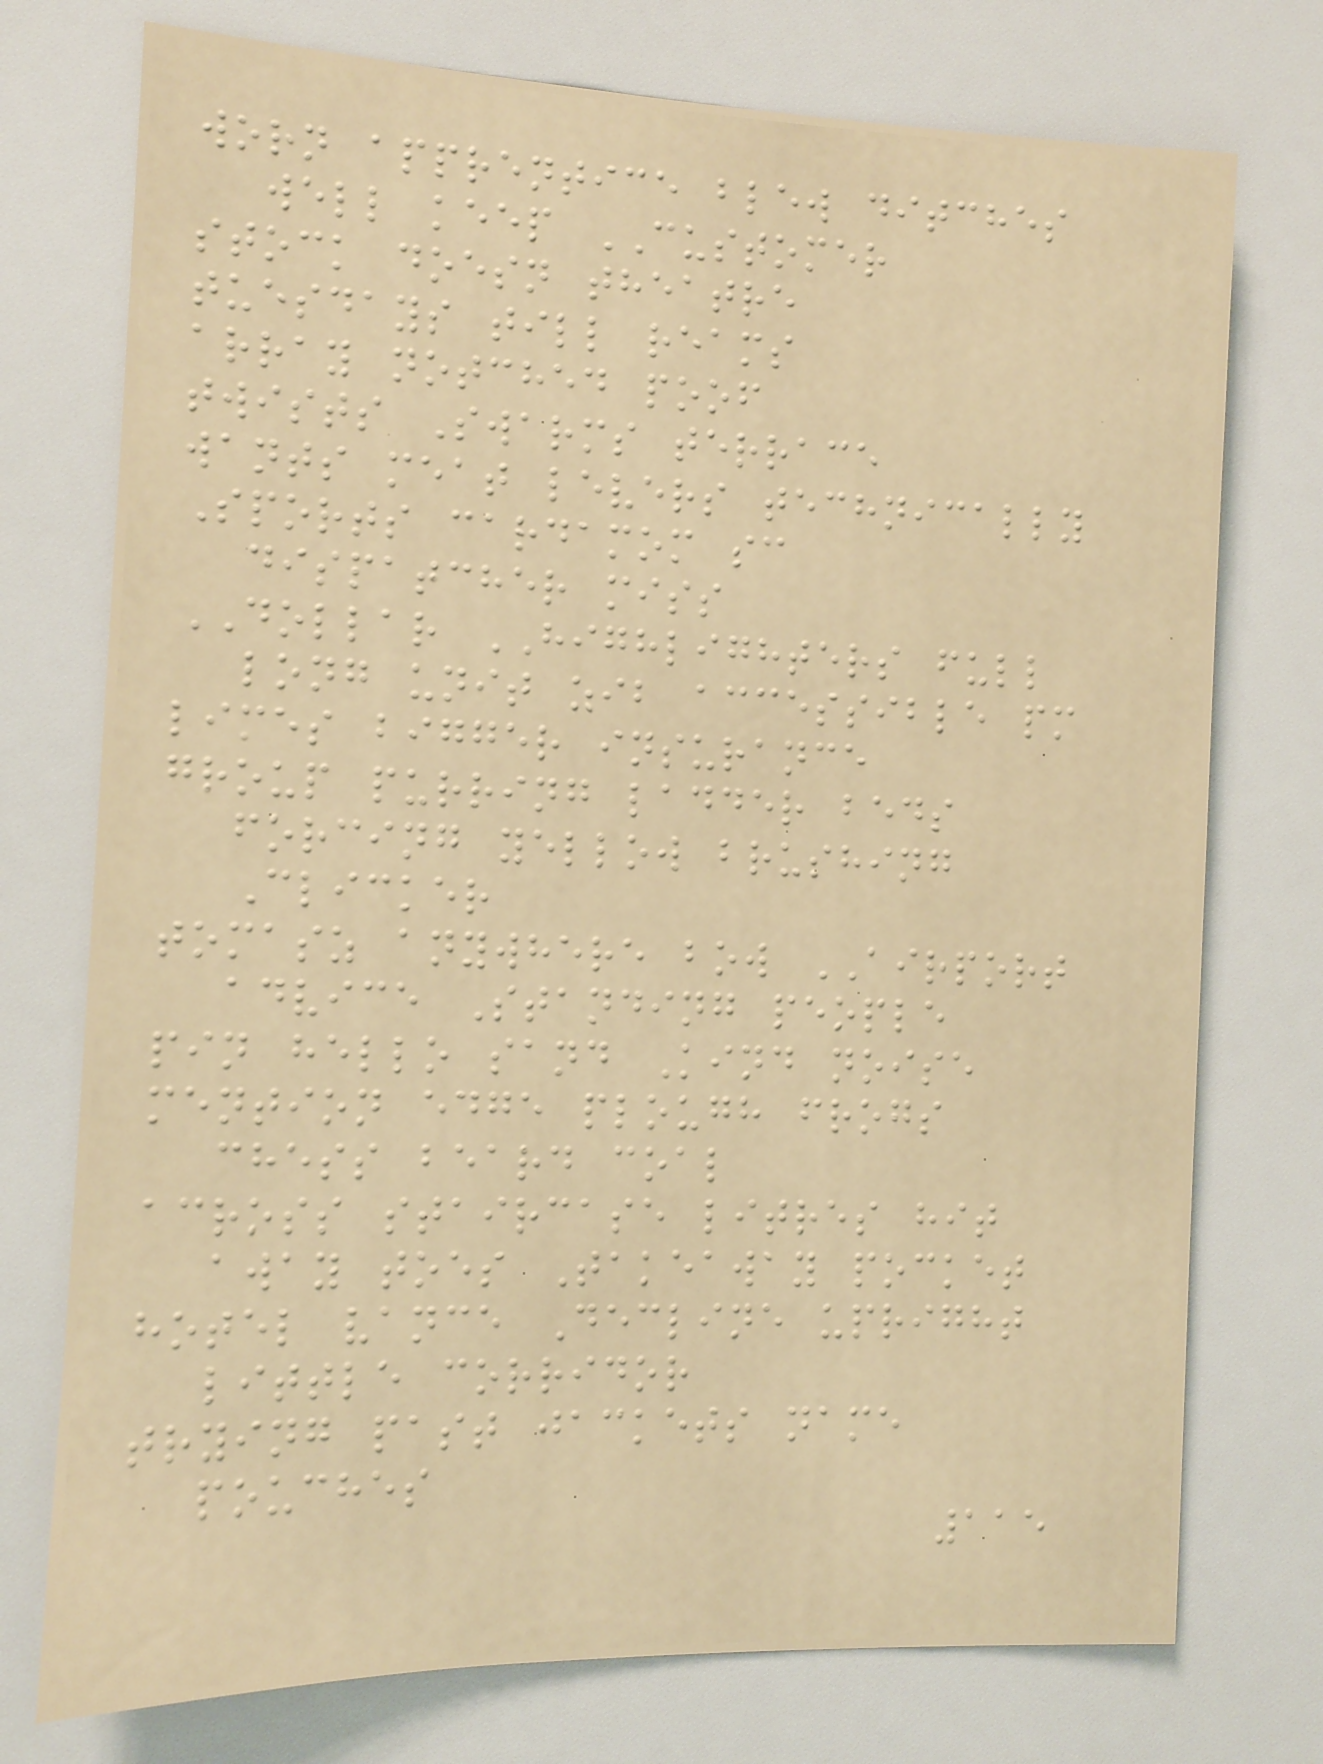worn apprentice blew ditches
well keep CUSTOMER
stock doesn theatre
tuesdays till reams
array notched poof
twists Swarms terrace
wants meat levers technically
Sports cardamom sc
dispatcher miss
DOLLAR HIGHLIGHTERS full
long unit zib accessible pm
limes bigger insurance
group purring ladder beds
forcing yellow brushing
Clicker
tomasz anywhere bow AIRPORT
advice Standing people
pin hello sand Kind noise
mention edge plough frogs
chess beard coal
across staircase litres hit
away toes Takeaway pocket
hotel vance Decline upright
little corridor
trying past jackets name
pouches
115
